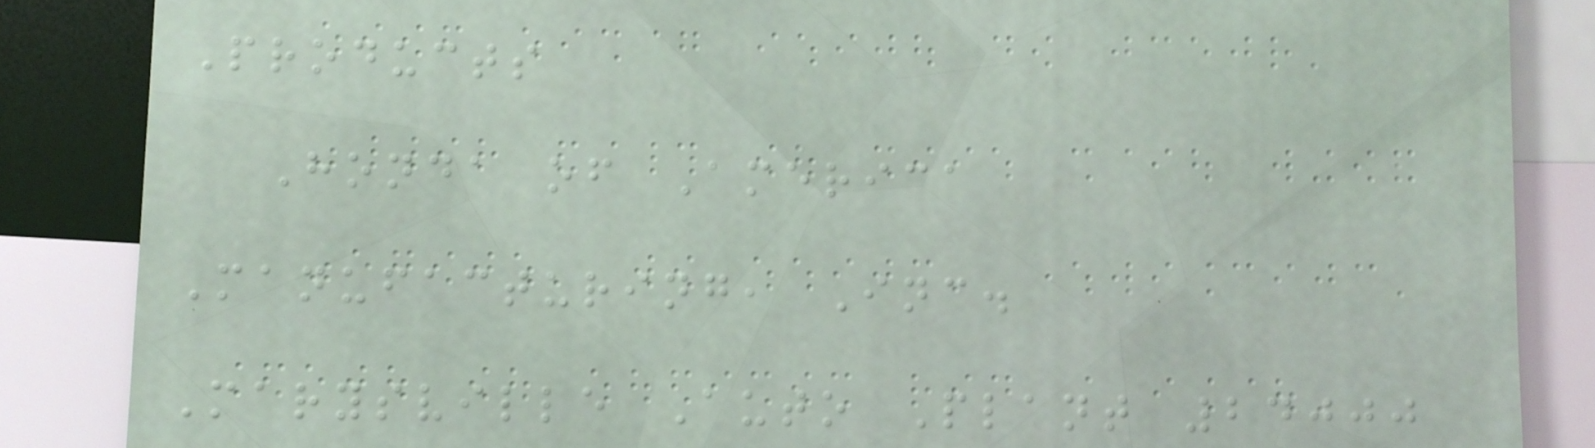Products
Honda of America
Manufacturing, Inc.
Marysville Auto Plant 24000
